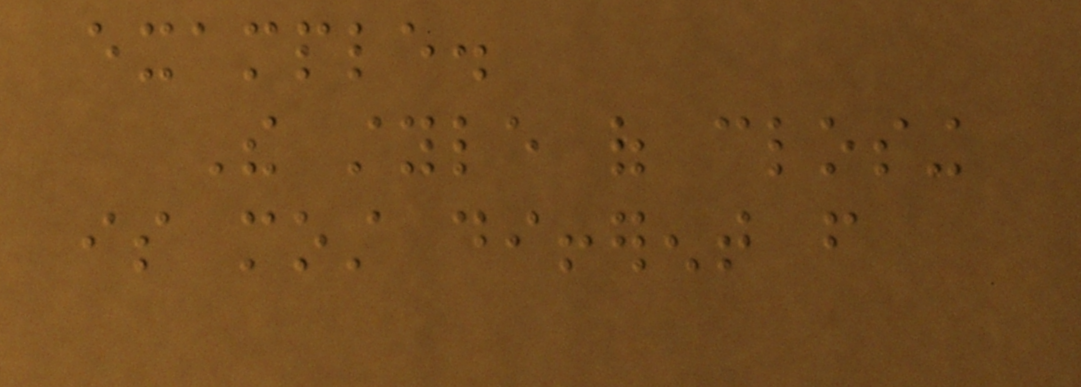example.
The style of closing
is most different from
